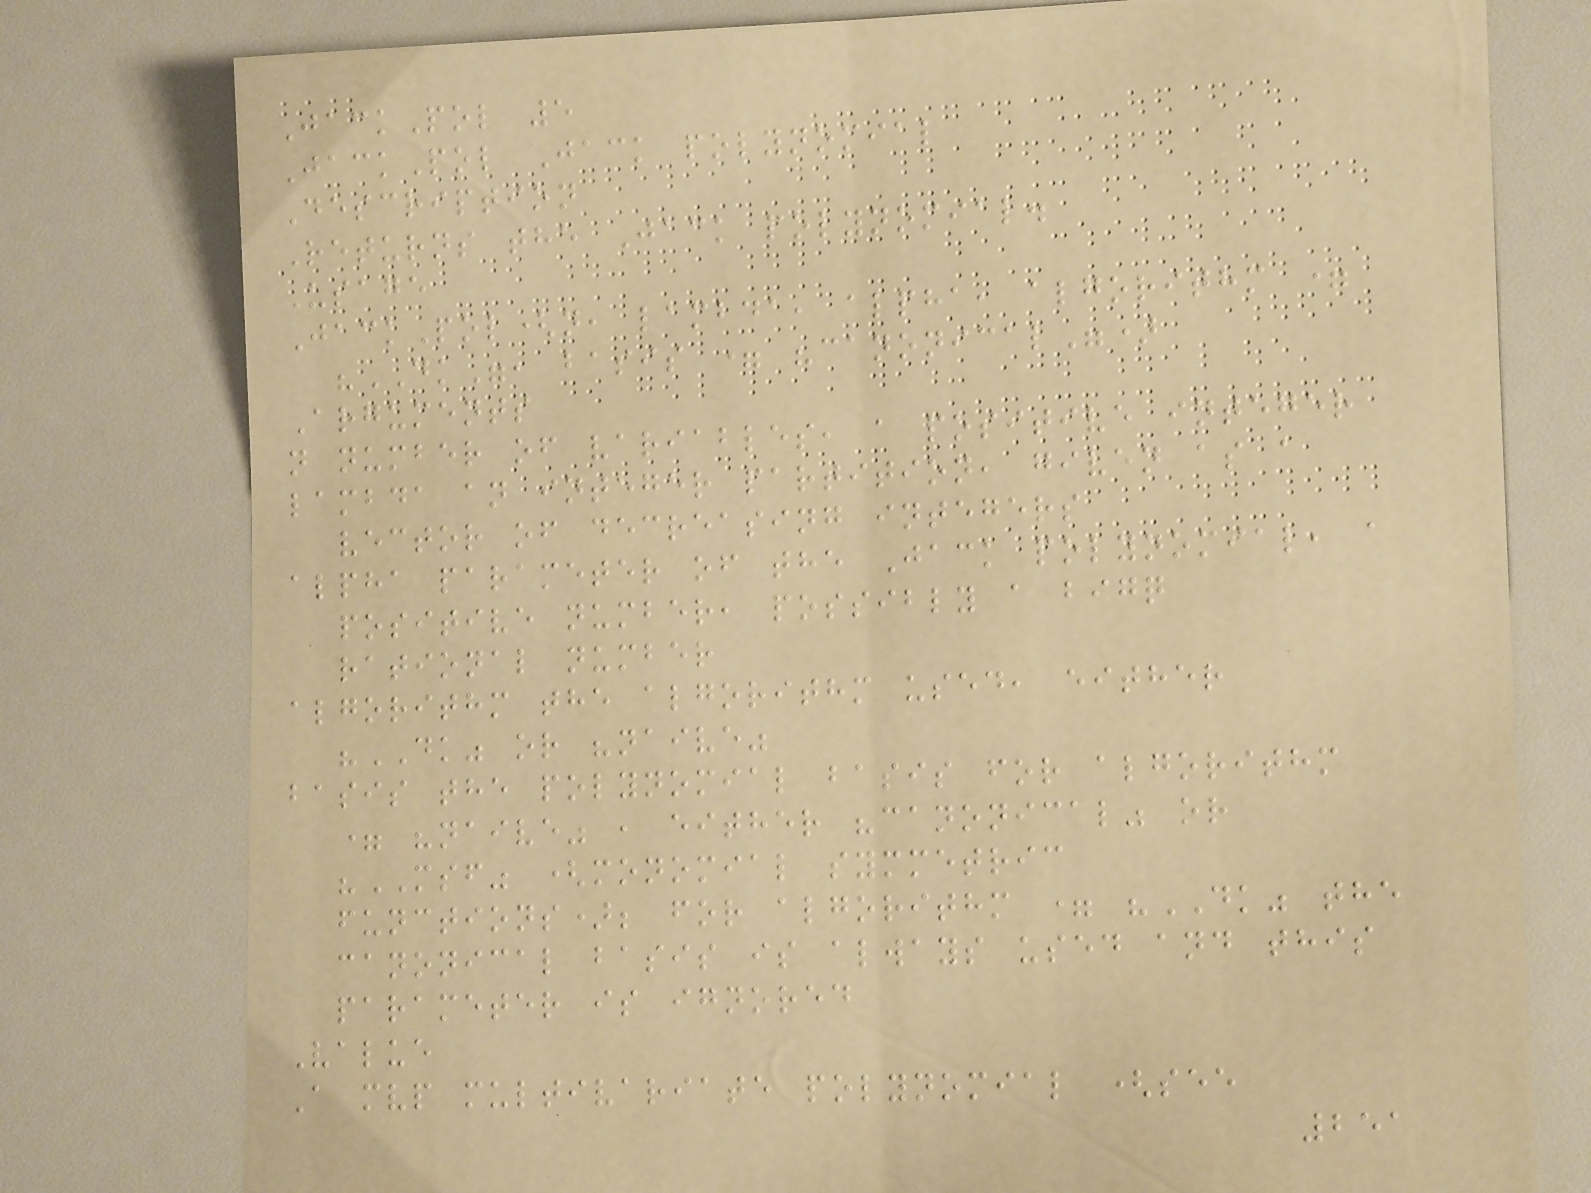JackPol 5
JackPol Jack polynomial
Description
Returns the Jack polynomial.
Usage
JackPol(n, lambda, alpha, algorithm =
"DK", basis = "canonical")
Arguments
n number of variables, a positive integer
lambda an integer partition, given as a
vector of decreasing integers
alpha parameter of the Jack polynomial, a
positive number, possibly a bigq
rational number
algorithm the algorithm used, either
"DK" or "naive"
basis the polynomial basis for algorithm
= "naive" , either "canonical" or
"MSF" (monomial symmetric
functions); for algorithm = "DK" the
canonical basis is always used and this
parameter is ignored
Value
A mvp multivariate polynomial (see
251
